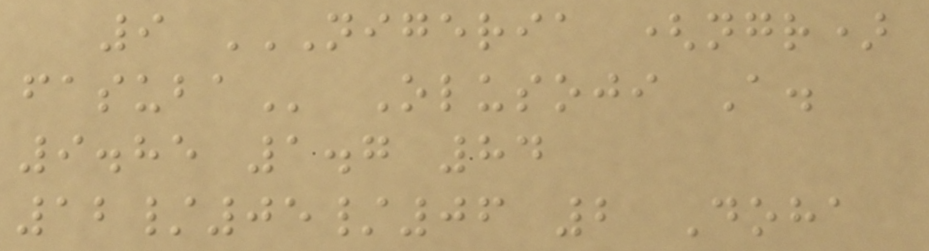9 NIGERIA (NGR)
FASUBA Olusoji A.
9.85 1.7 84
12/05/06 2 Doha
